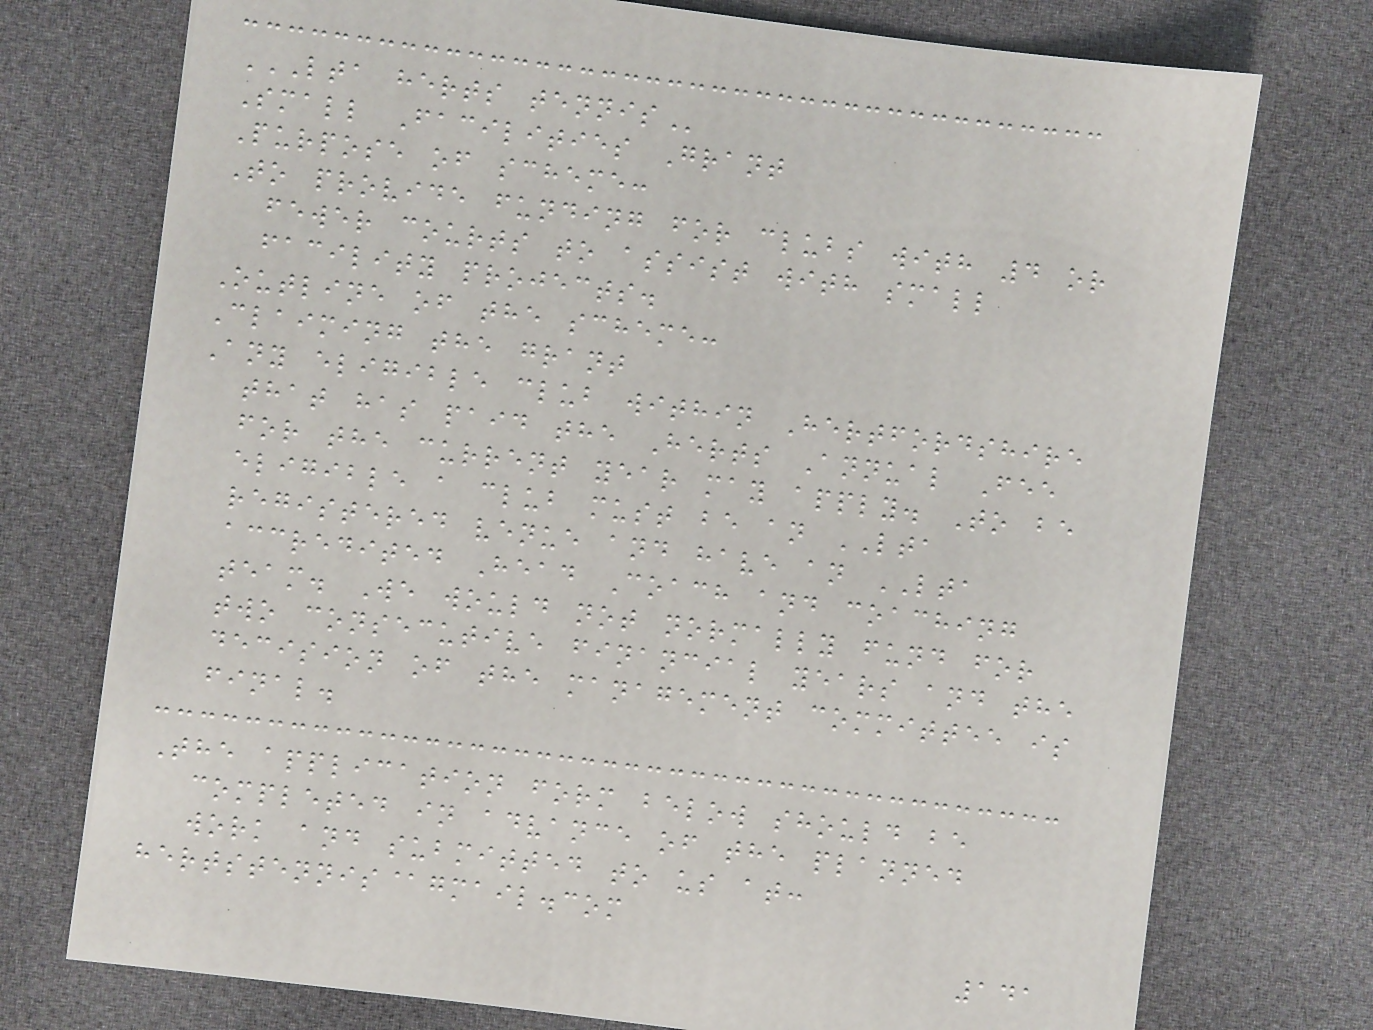LTA HERTS TENNIS
Small Facilities Grant
Purpose of scheme:
To provide funding for clubs with 4 or
fewer courts to assist with small
facility projects.
Outline of the scheme:
Claiming the grant
Any eligible club within Hertfordshire
that has paid the Herts Annual Fee
for the current year may apply. To be
eligible a club must be an LTA
registered venue and have an LTA
accredited Head Coach and coaching
team. We would not normally fund for
two consecutive financial years and the
decision of the management committee is
final.
The application form below should be
completed in advance of the planned
work and submitted to us at:
hertstennis@gmail.com
141
